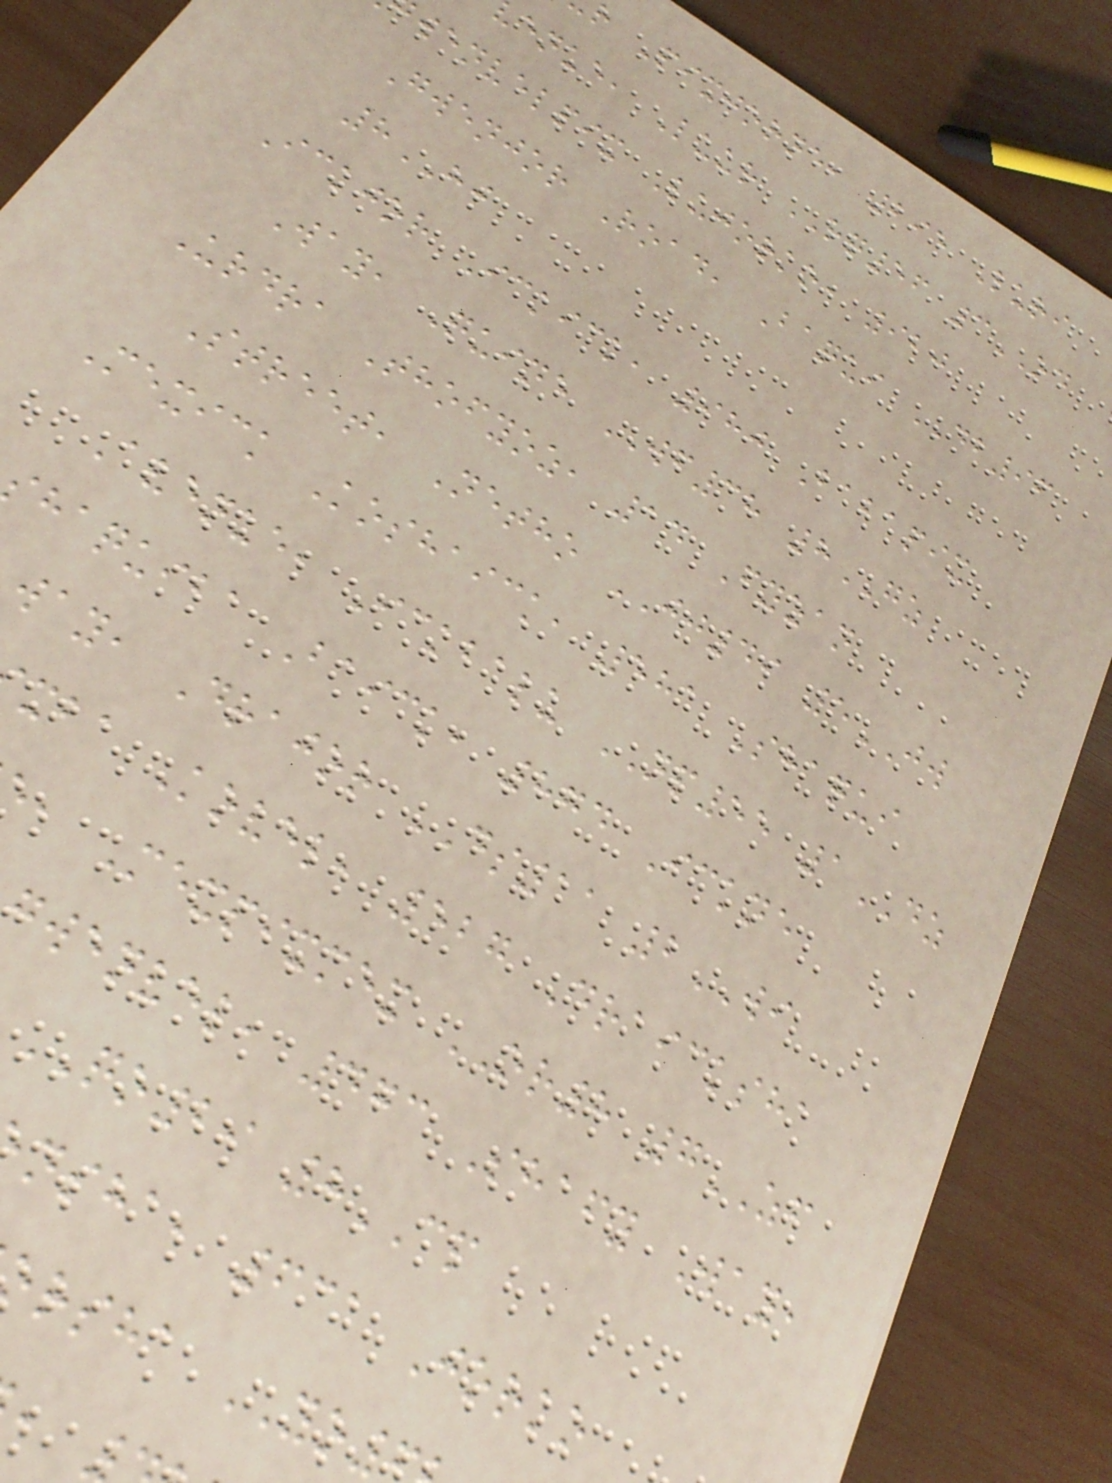r Pixjorne, 295 Luri
enue, Luur RQ56 3OD
wenvelpix Lujorko, 920
Gwenjor Road, Baqui DB96
8HJ
Ickjor Ickick, 980 Babapix
Way, Quine WF38 8GZ
Urdra Thofyoz, 14 Fyzan
Street, Netho JJ49 5JW
Mexick Koshaick, 581 Shaqui
Avenue, Ickbalu NP55 1DZ
haquiba Baick, 874 Ickne
way, Drajor DS11 2WI
xba Kovel, 527 Draicksha
, Mexpixmex OR8 7ZF
gwenvel, 473 Shafy Way,
QO29 8CP
nsha, 631 Jorko
rsha YO
